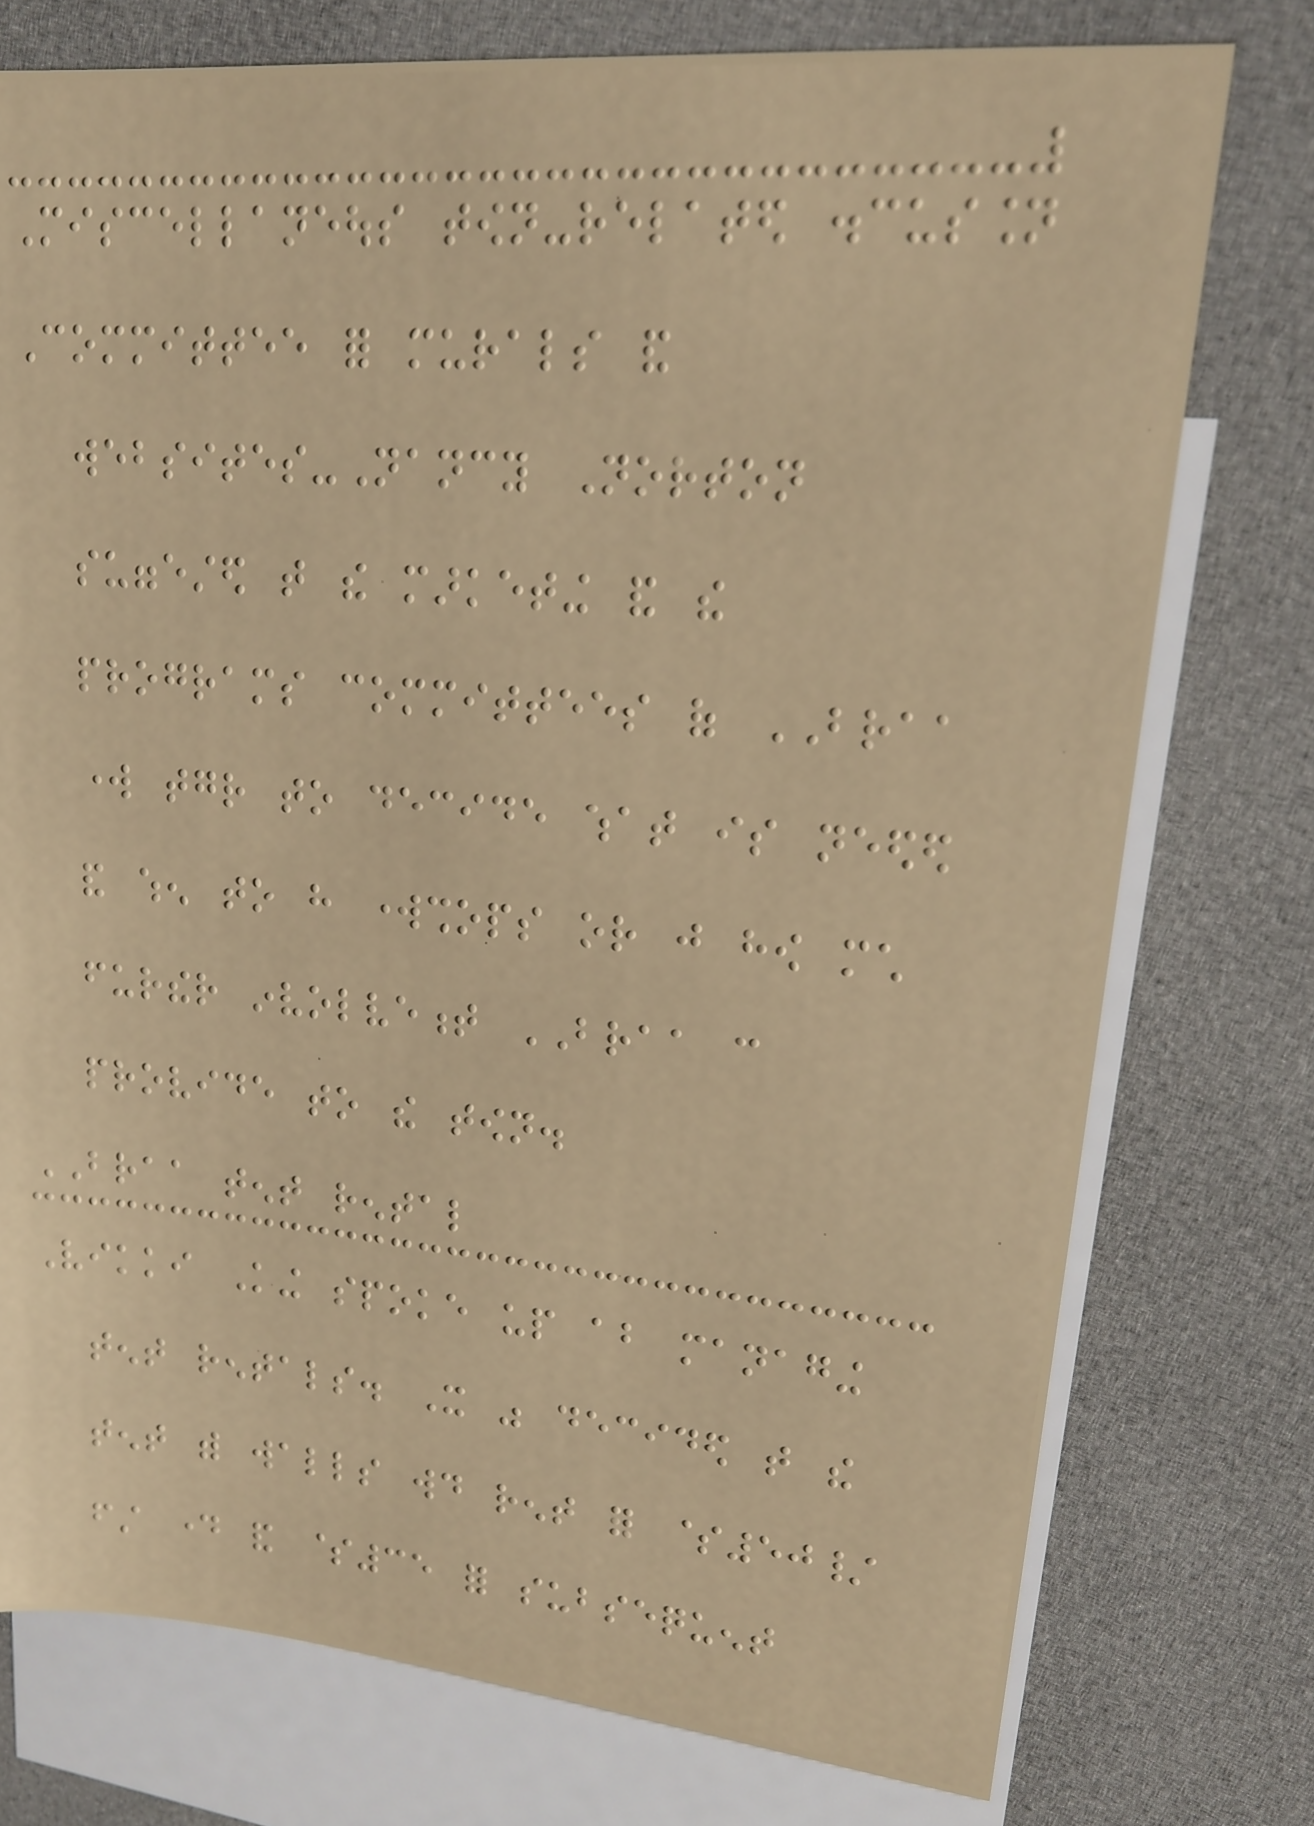Miscellaneous town-related discussion
Committee for murals and
websites-Nancy Norton
suggested that the marketing and the
programs committees of BRAA
work together to decide what is needed
and when to have workshops or just how much
further involvement BRAA can
provide to the town.
BRAA tent rental
Vikki King spoke up about managing
tent rentals. It was decided that the
tent with walls would rent for $50/
first day and $35 for subsequent
